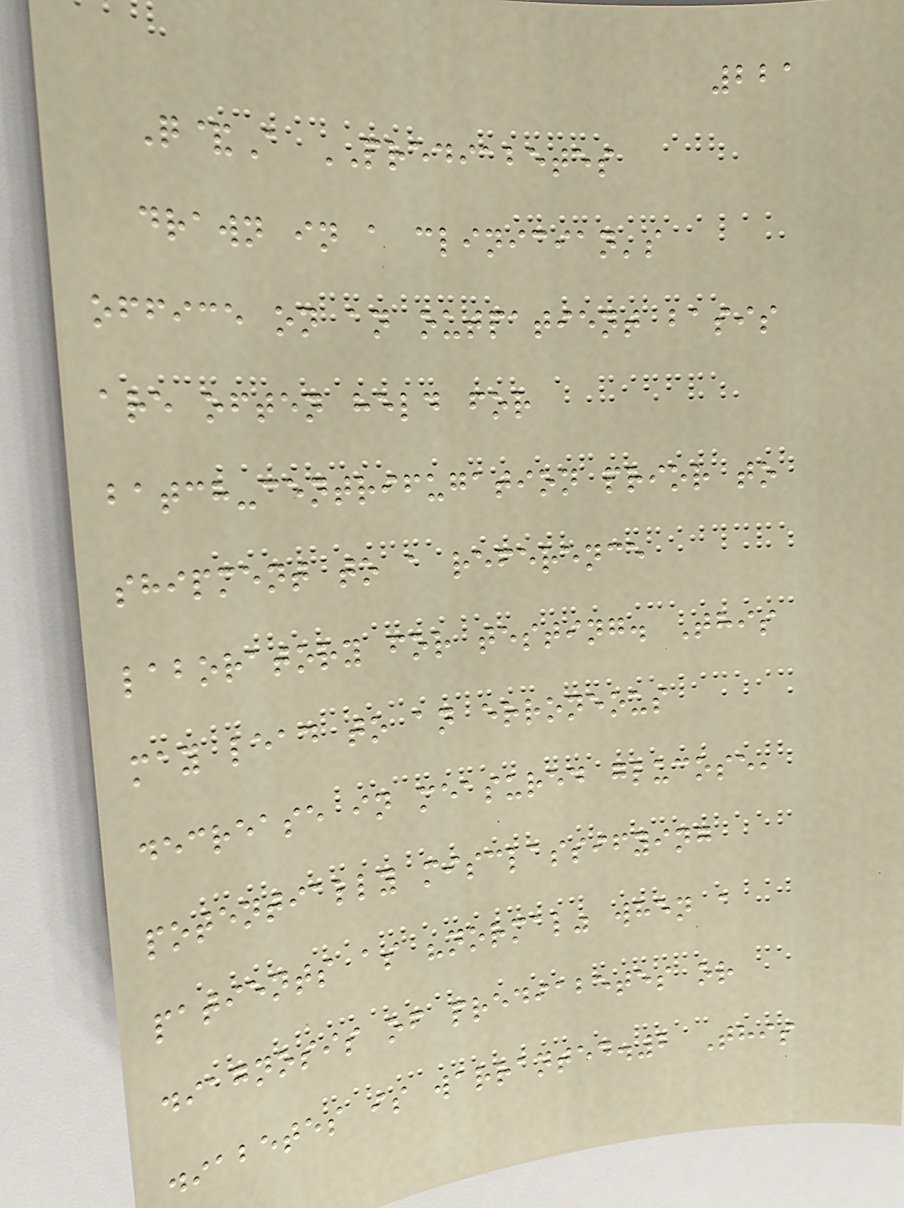221
Q&A PREDIABETES
drawn in a clinician's
office on an outpatient basis
are often held for
batch-centrifugation prior to
shipment to a reference
laboratory for testing. This
may lead to an erroneous
decrease in measured glucose,
potentially misclassifying
patients as "normal" when a
diagnosis of prediabetes or
diabetes is warranted.2 This
